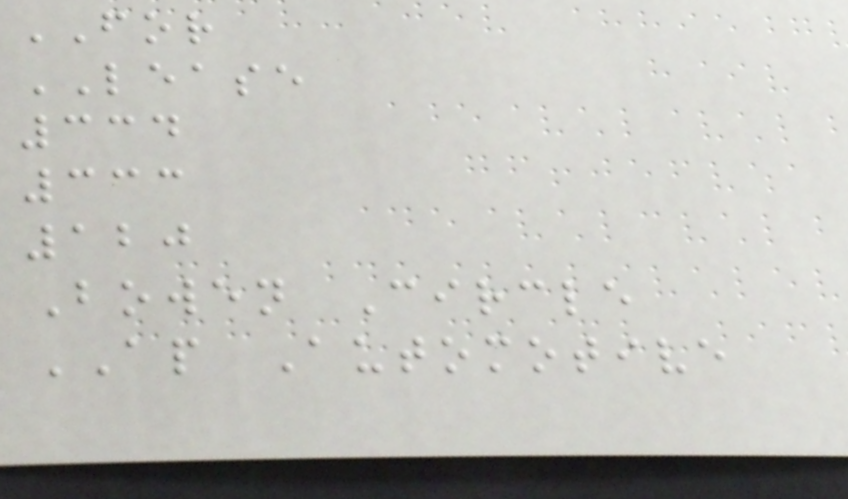FOR
LEASE
334
333
120
Bowen Circle
AP Automotive
